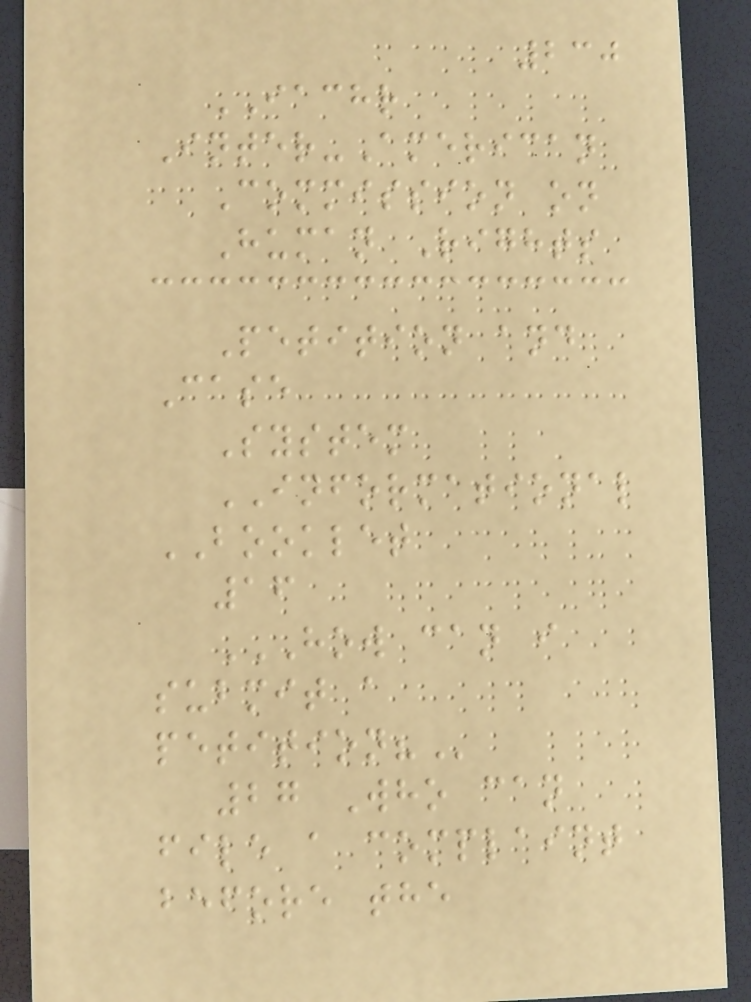230
IACHR
Inter-American
Commission on
Human Rights
Petition and
Case
System
INFORMATIONAL
BOOKLET
16
HOW CAN I
SUBMIT A
PETITION?
27 Who can
file a complaint
before the
